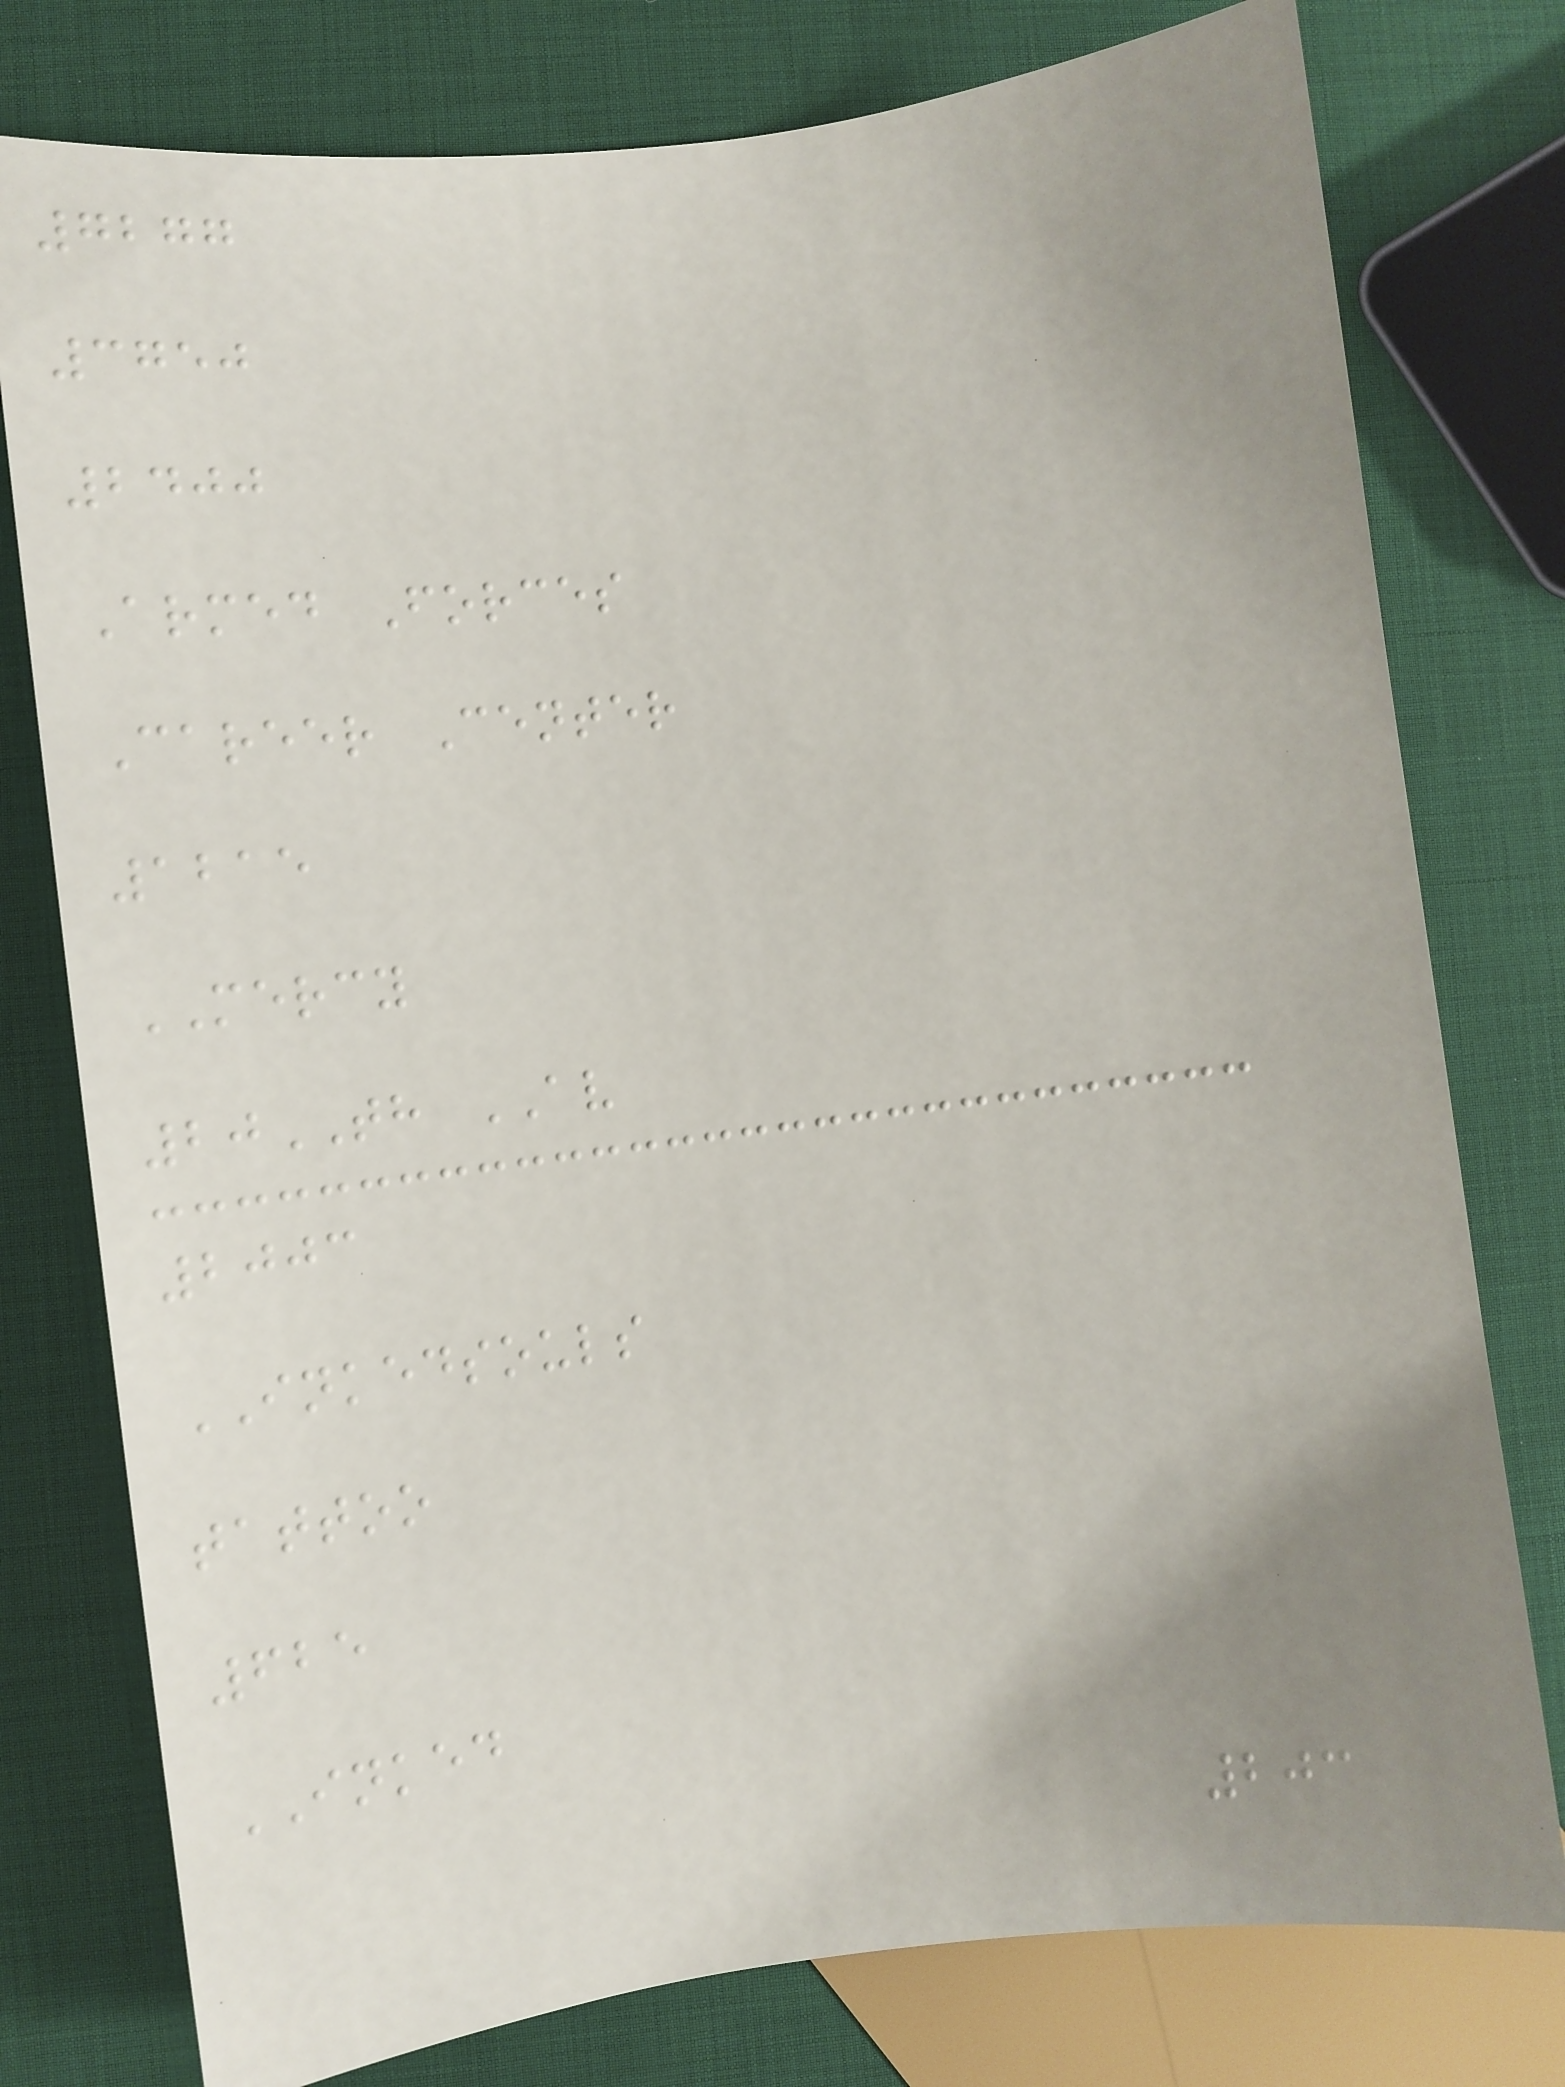7277
3750
2400
Armed Forces
Career Center
1215
MERCY
20TH AV
2003
INKEDSOULS
tattoo
625
INKED
203
